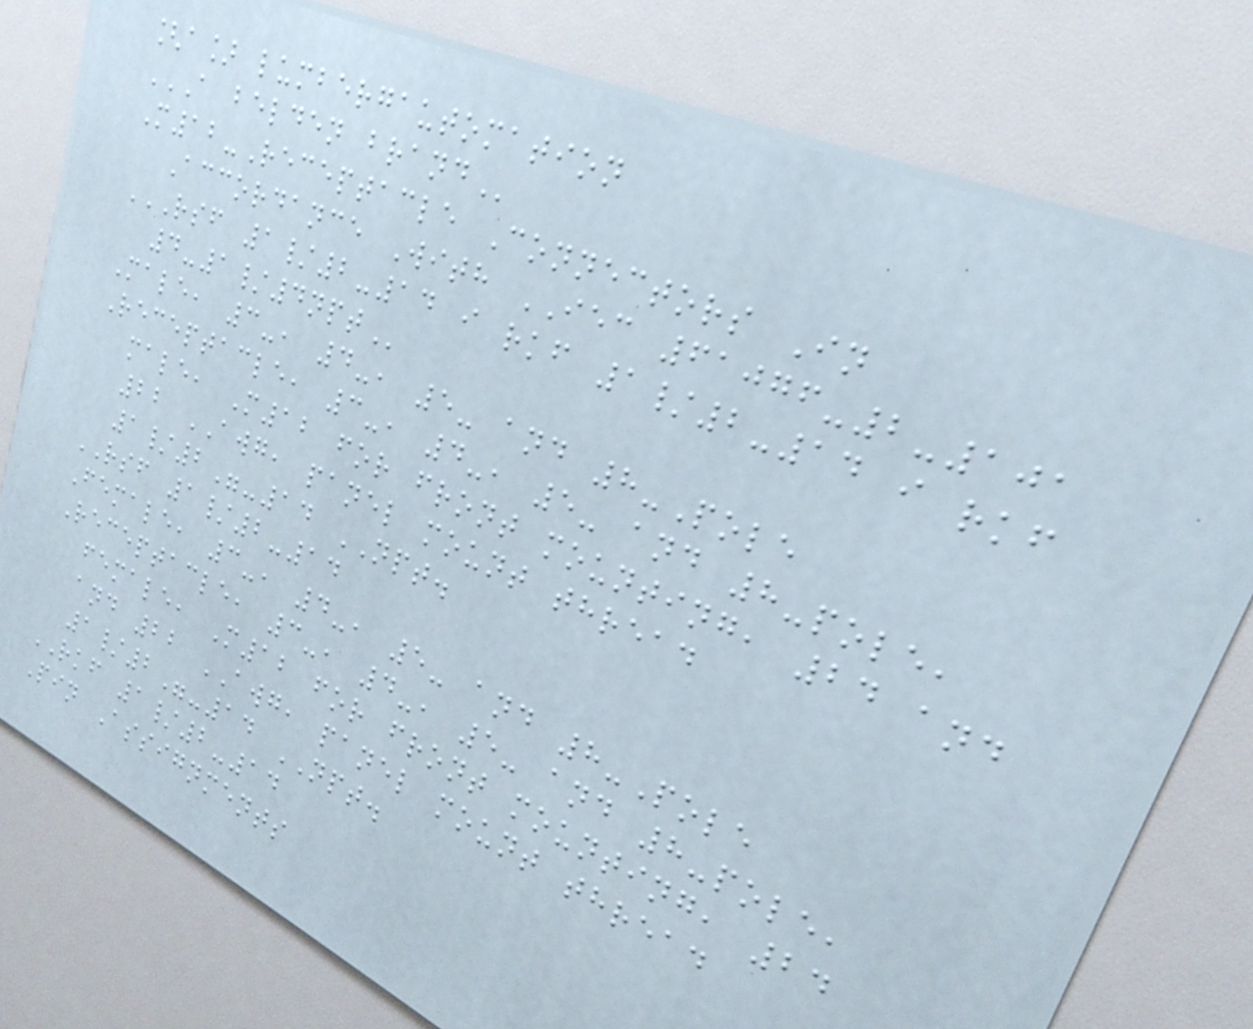[a] lumbergautomation
A BELDEN BRAND
M12-Receptacle Connectors In
Accordance With IEC 61076-2-101
RSF 1/2-14 I RKF 1/2-14 I RKF
4-1/4NPT
Male, 3-, 4-, 5- and 8-Pole
Receptacle, 3-, 4-, 5- and 8-pole,
male, M12 for front mounting, 24 and
22 AWG, panel mount thread
1/2"-14 NPT.
RSF 1/2-14
Female, 3-, 4-, 5- and 8-Pole
Receptacle, 3-, 4-, 5- and 8-pole,
female, M12 for front mounting, 24
and 22 AWG, panel mount thread
1/2"-14 NPT.
RKF 1/2-14
Pin Assignments
